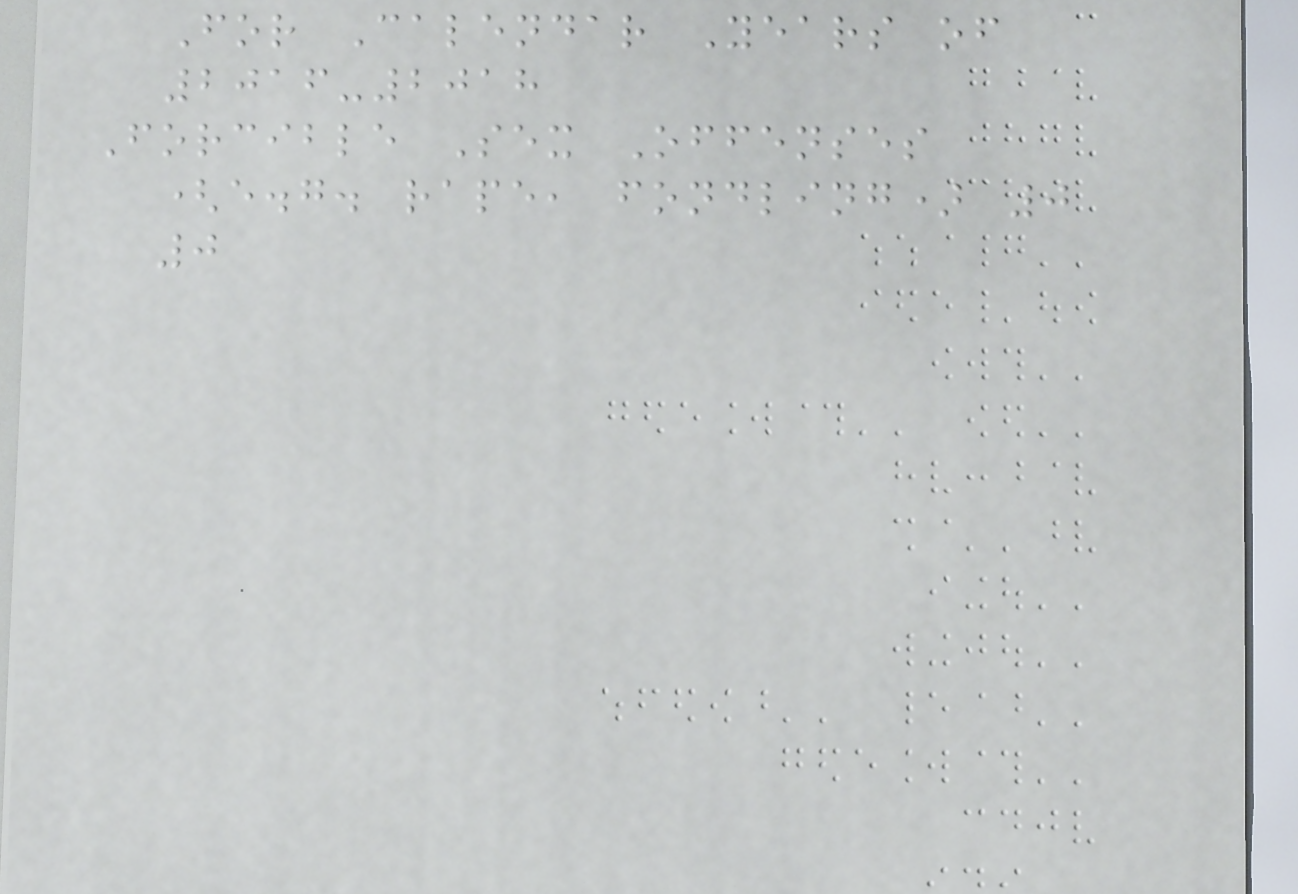For Calendar Years of
2016-2018
Forcible Sex Offenses
(e.g. rape, fondling) 0
0
